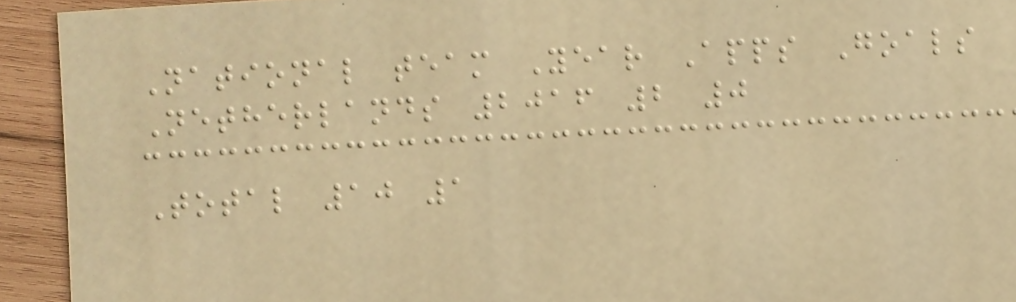National team Year Apps Goals
Netherlands 2016 2 0
Total 10 1
